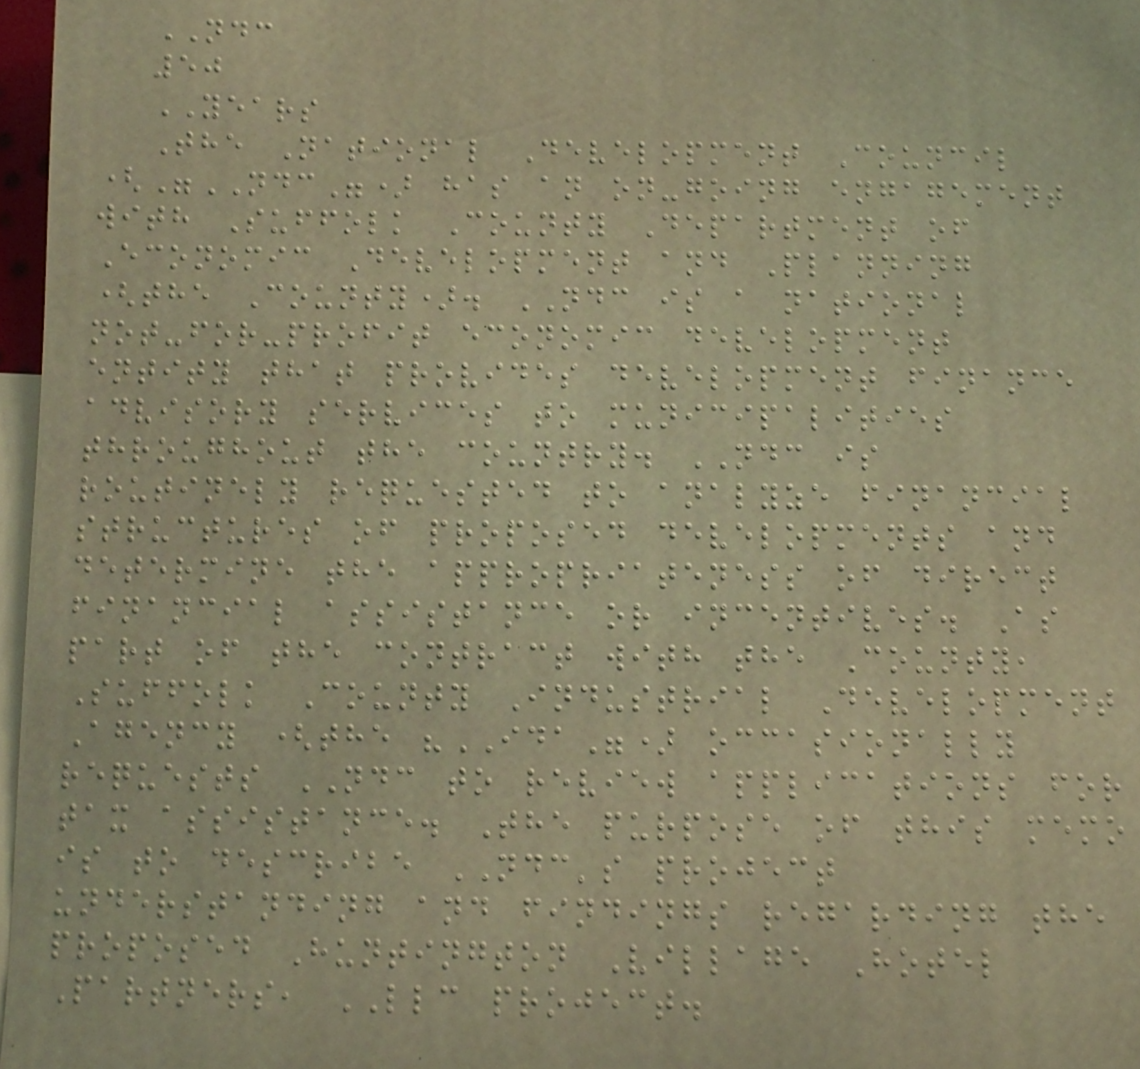NDC
50
YEARS
The National Development Council
("NDC") has an on-going engagement
with Suffolk County Department of
Economic Development and Planning
(the County). NDC is a national
not-for-profit economic development
entity that provides development finance
advisory services to municipalities
throughout the country. NDC is
routinely requested to analyze financial
structures of proposed developments and
determine the appropriateness of direct
financial assistance or incentives. As
part of the contract with the County,
Suffolk County Industrial Development
Agency (the "IDA") occasionally
requests NDC to review applications for
tax assistance. The purpose of this memo
is to describe NDC's project
understanding and findings regarding the
proposed Huntington Village Hotel
Partners, LLC project.
